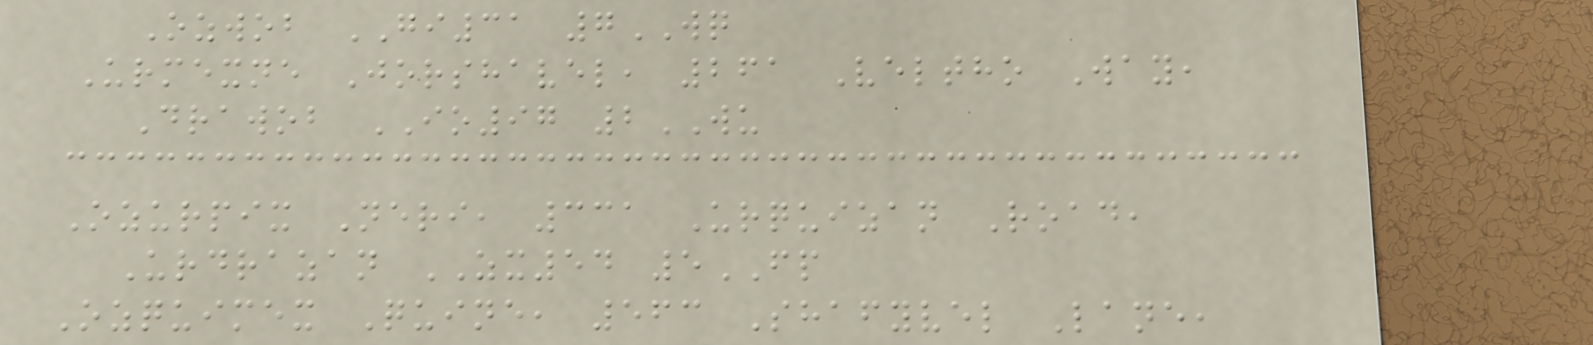Ozwob GI31 7WQ
Urmexne Jorshavel, 261 Veltho Way,
Drawob IO97 2WU
Ozurpix Neri, 331 Urquizan Road,
Urdrazan ZX54 5FP
Ozquimex Quine, 563 Shafyvel Lane,
